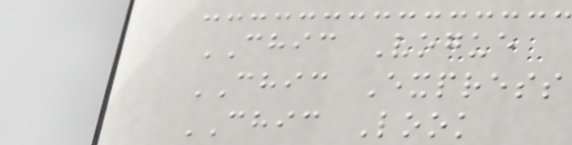CHIC Vogue
CHIC Express
CHIC Look
